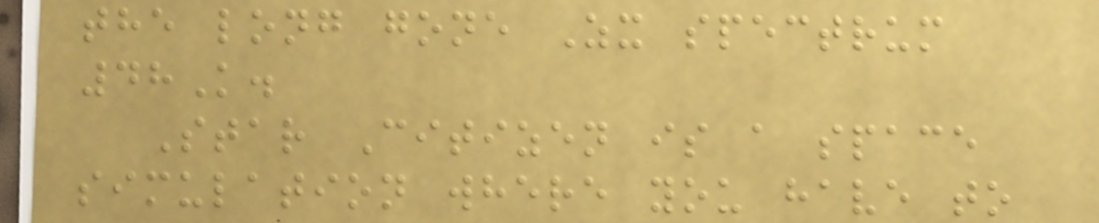the long gone Zx spectrum
48K.
Star Citizen is a space
simulation where you have to
